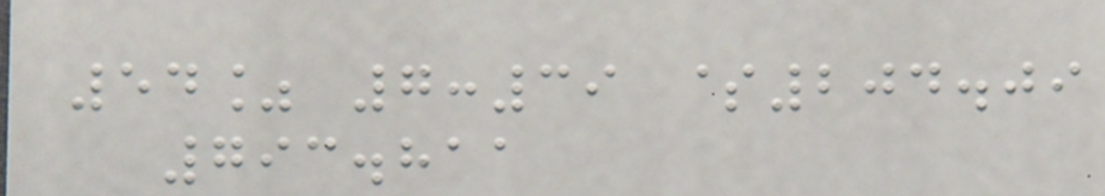54% 7:39 $204.09
793.811
